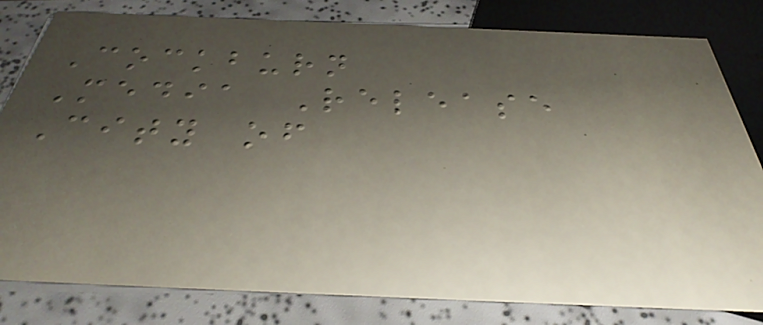Cockburn
Media Release
City of
